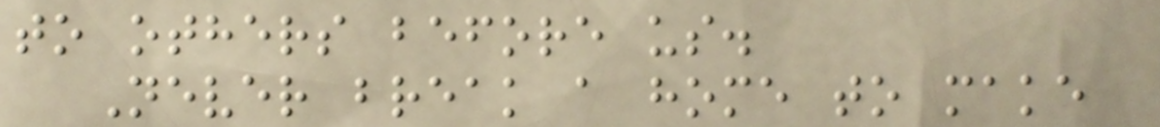to others before us.
Never break a home to make
